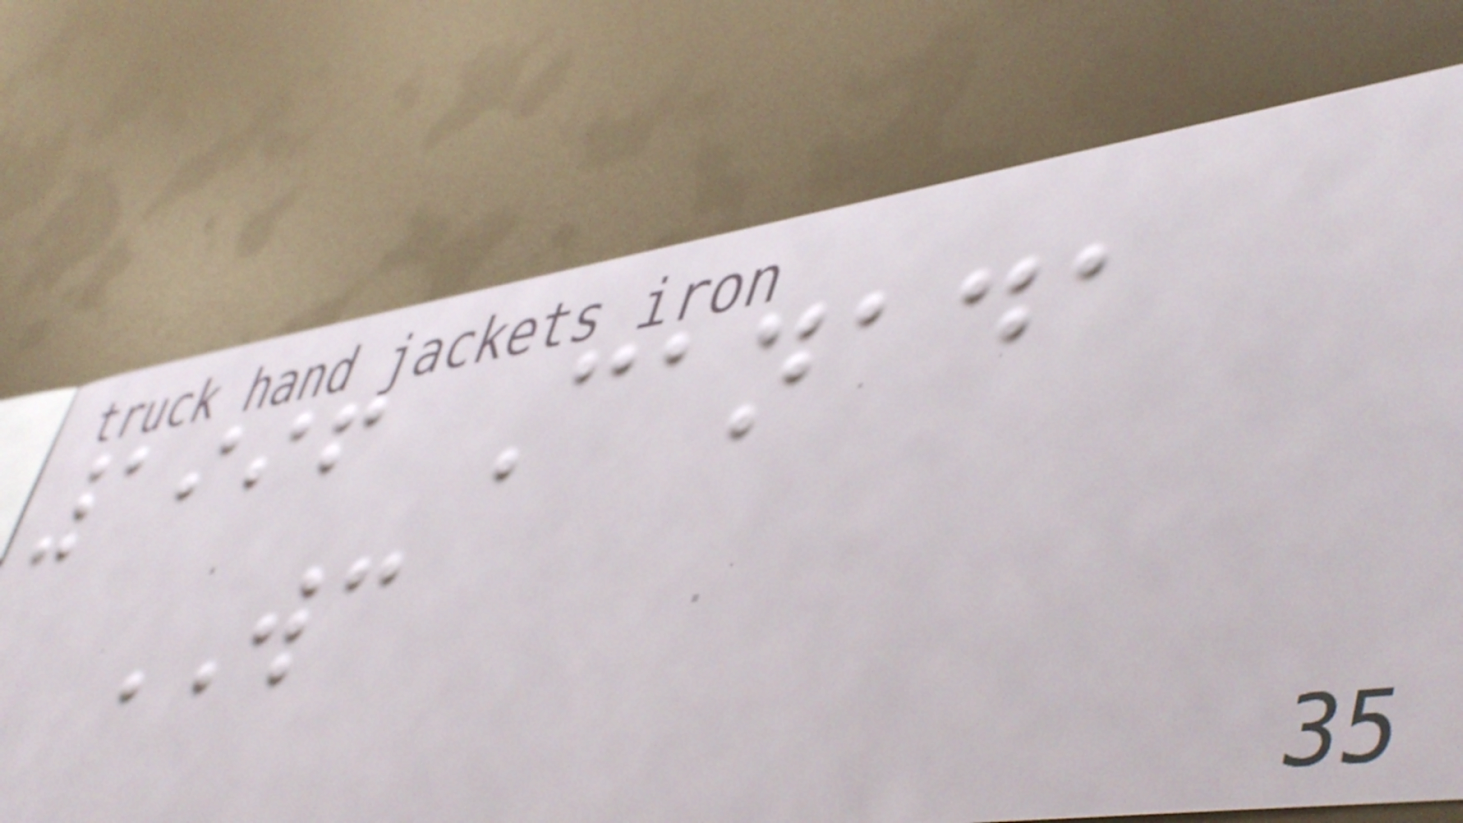1996 Canada
WC
